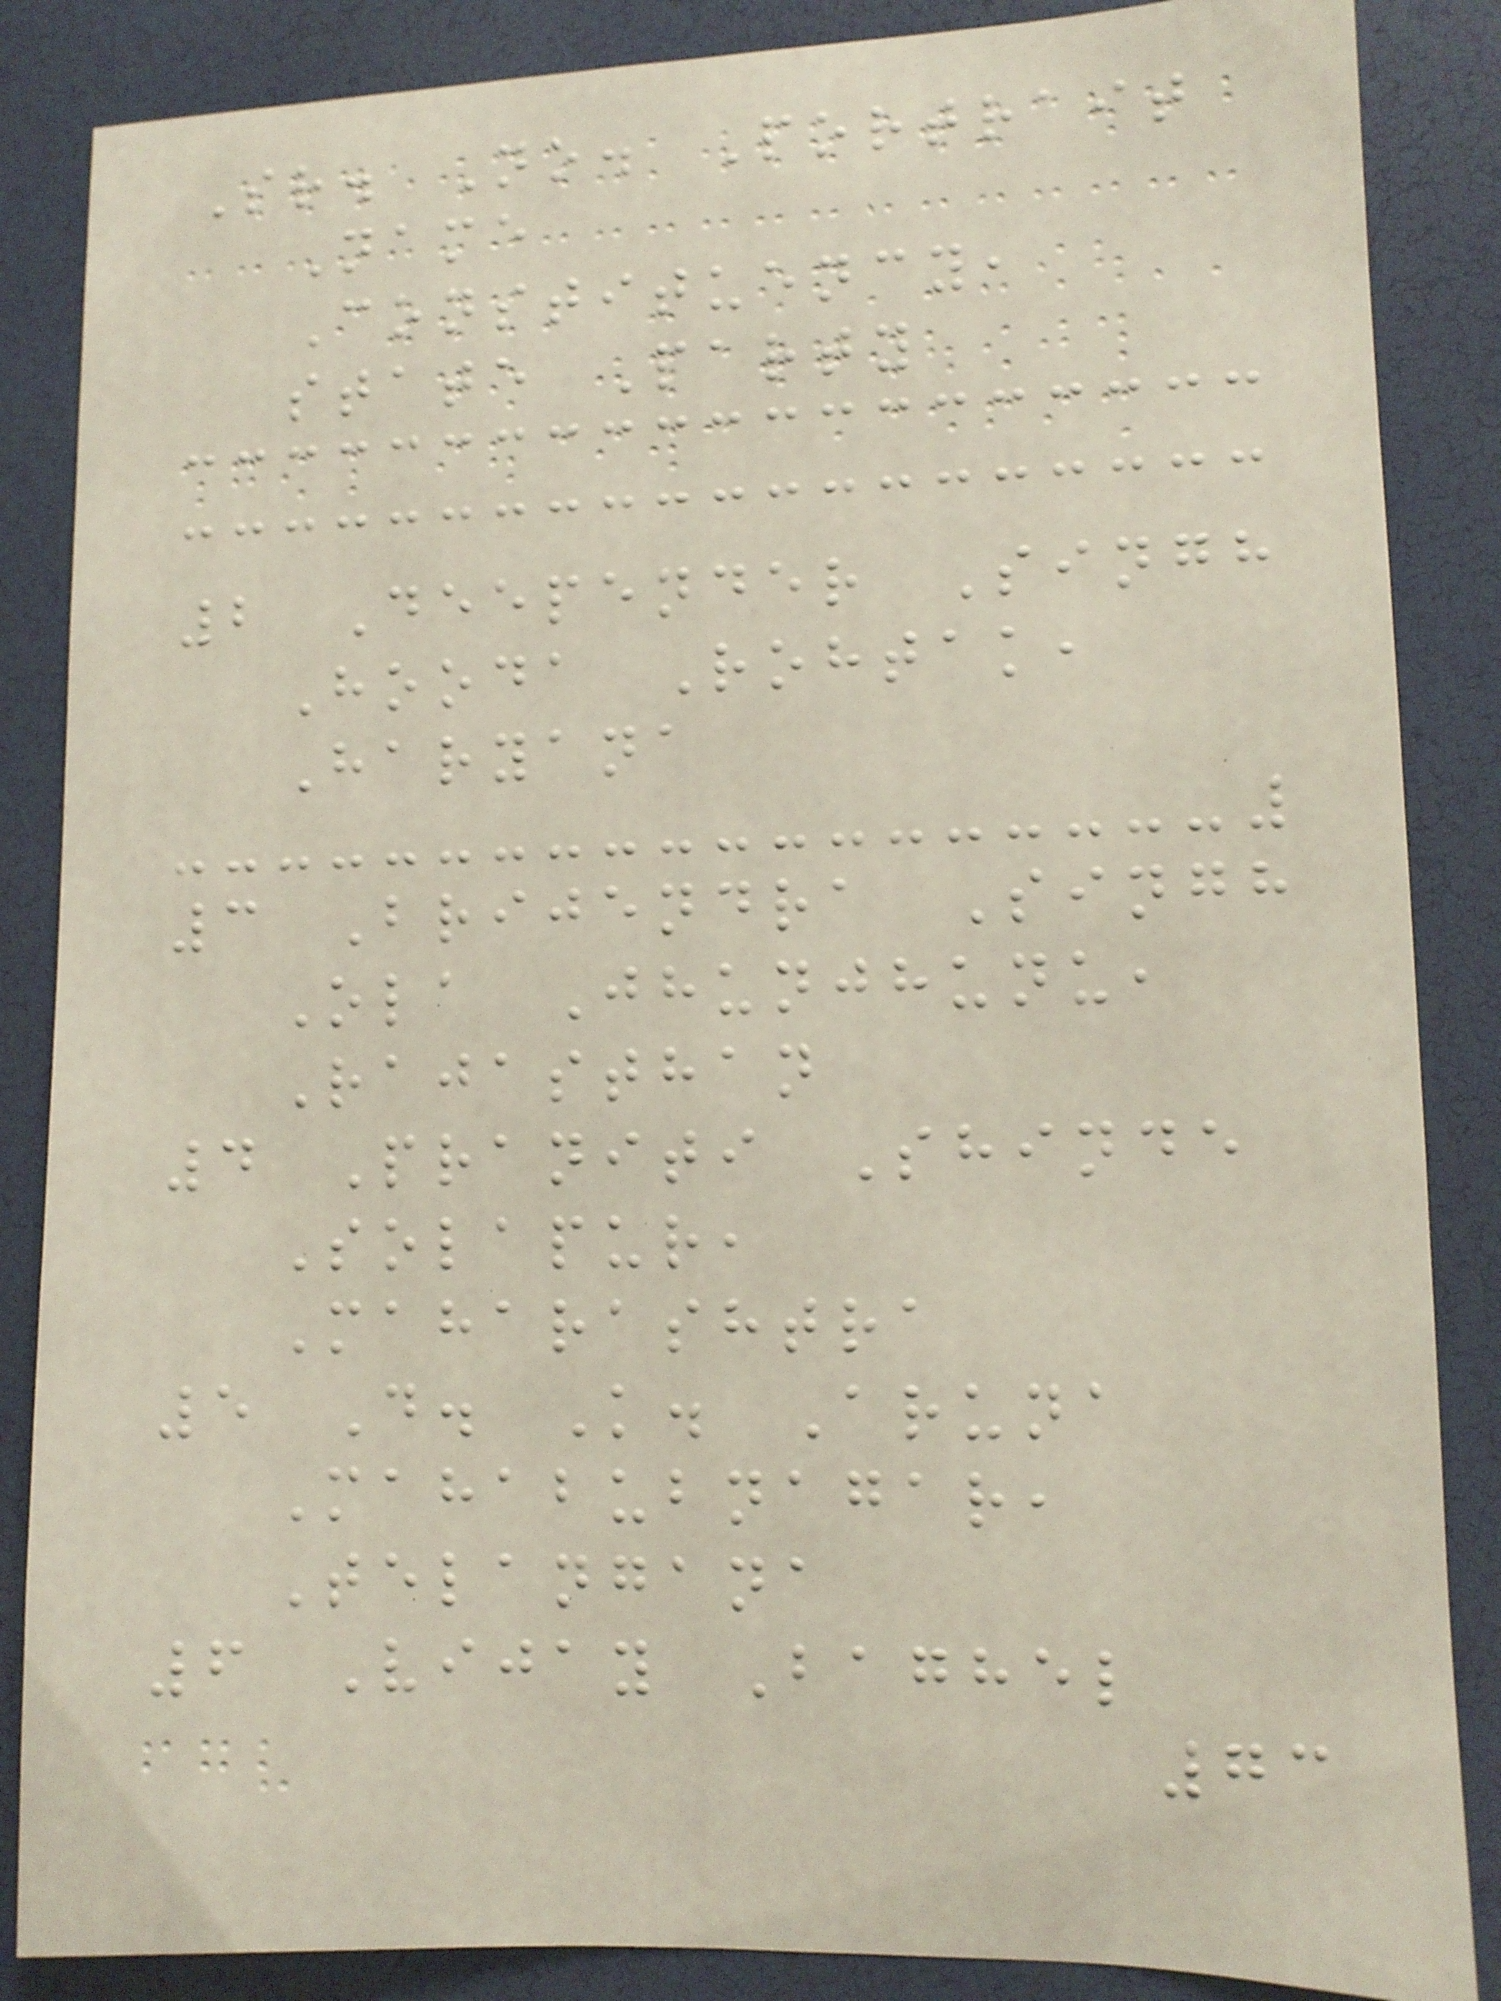Sr. No. Portrait
Name
Constituency,
state Party
2 Deepender Singh
Hooda Rohtak,
Haryana
3 Brijendra Singh
Ola Jhunjhunu,
Rajasthan
4 Praniti Shinde
Solapur,
Maharashtra
5 D. K. Aruna
Mahabubnagar,
Telangana
6 Vijay Baghel
73
